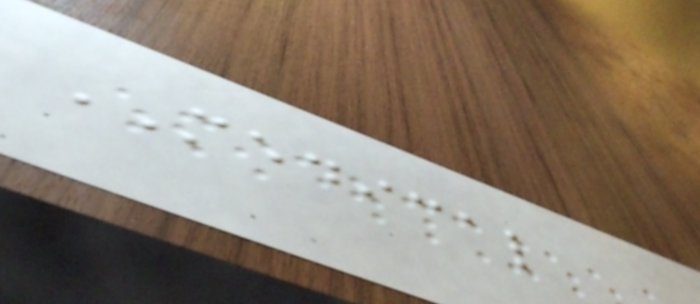MEDICAL
